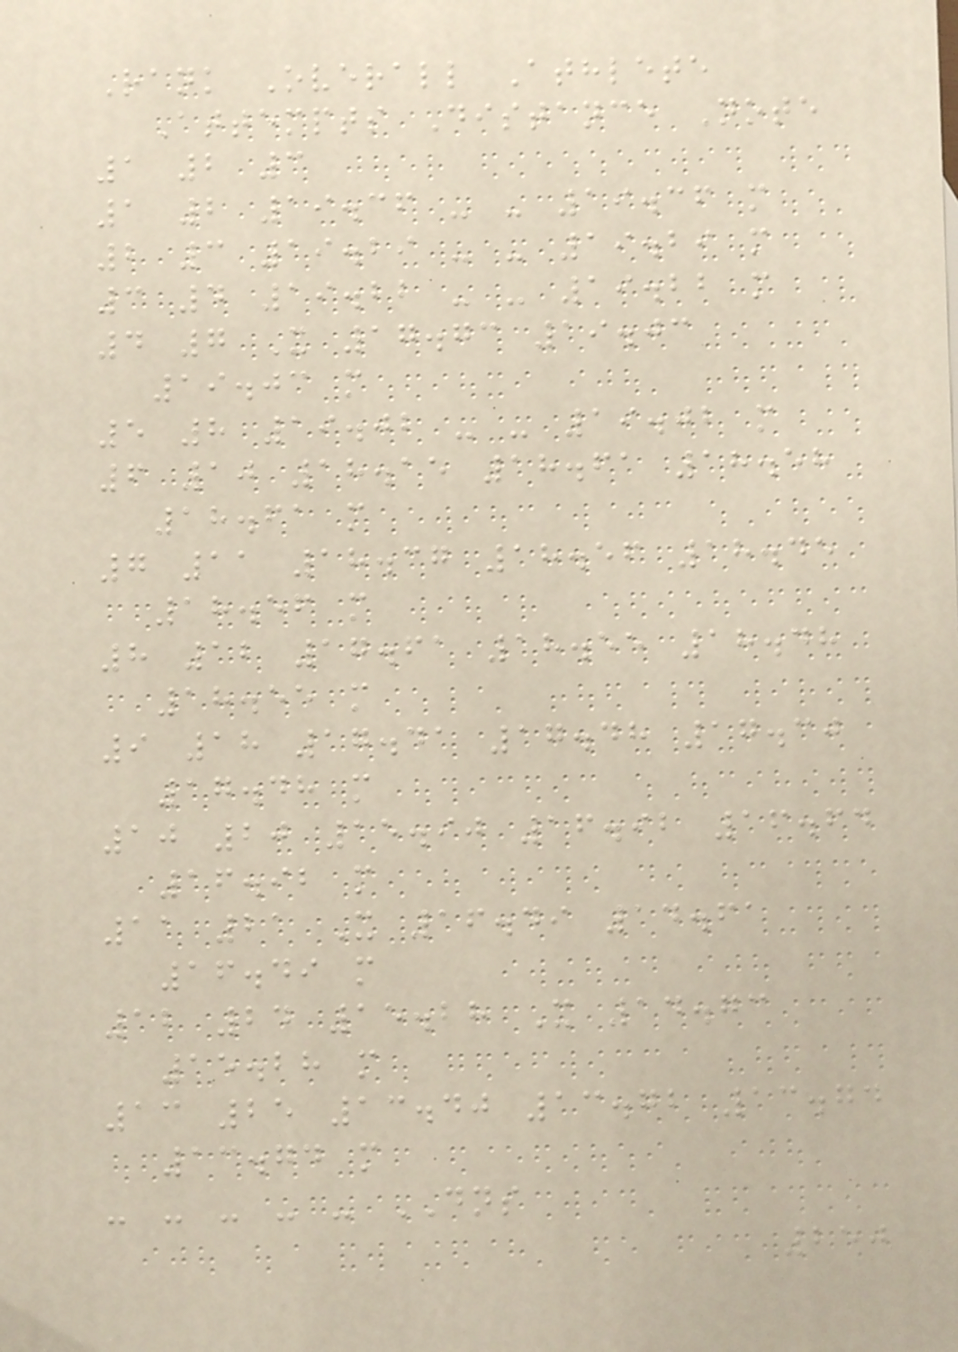Rank Overall Athlete
Attempts Distance Note
1 2 3
1 2 19.36 - - 19.36 m
2 3 19.29 - - 19.29 m
3 4 19.22 - - 19.22 m
4 7 X 17.73 19.03
19.03 m
5 8 19.02 - - 19.02 m
6 10 18.15 18.61 18.58
18.61 m
7 11 18.37 18.56 18.45
18.56 m
8 12 17.61 18.55 18.48
18.55 m
9 18 17.41 17.48 17.30
17.48 m
10 20 15.90 16.92 16.64
16.92 m
11 21 X 16.49 14.61
16.49 m
12 24 15.28 X 14.73
15.28 m
13 25 13.40 13.72 13.74
13.74 m
- - - - - DNS
250
